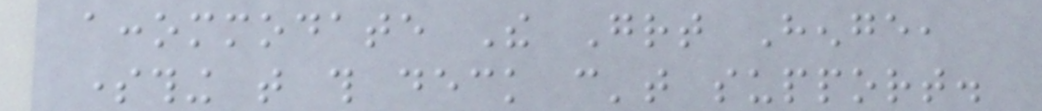accommodate The Great Henge,
something that this deck can't support.
